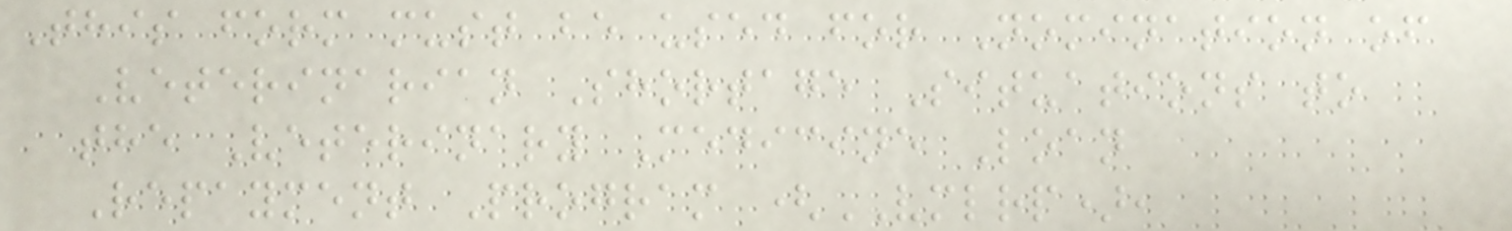This form must be used for Nomination of
Veterinarian Shortage Situations to
the Veterinary Medicine Loan
Repayment Program (VMLRP),
